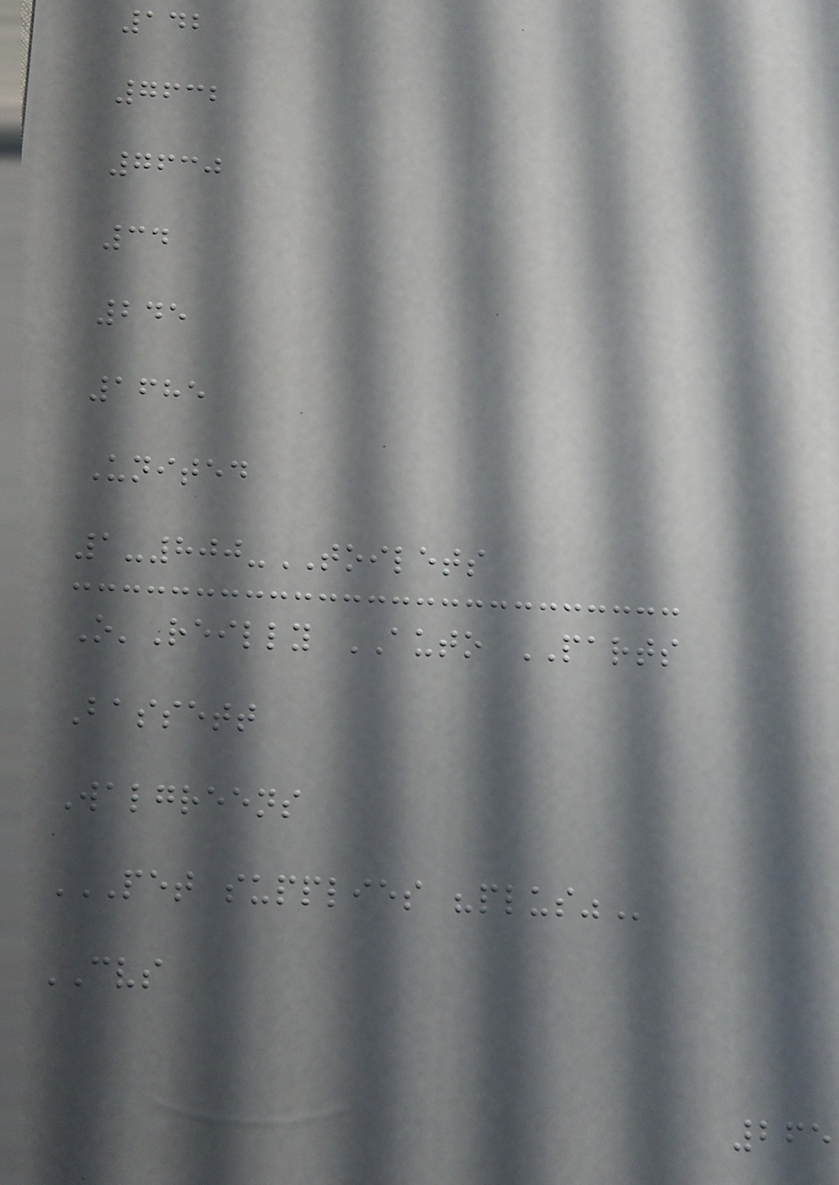142
7632
7630
34
245
1685
United
1-800-TOILETS
O'Reilly AUTO PARTS
Bassett
Walgreens
PET SUPPLIES "PLUS"
CVS
265
